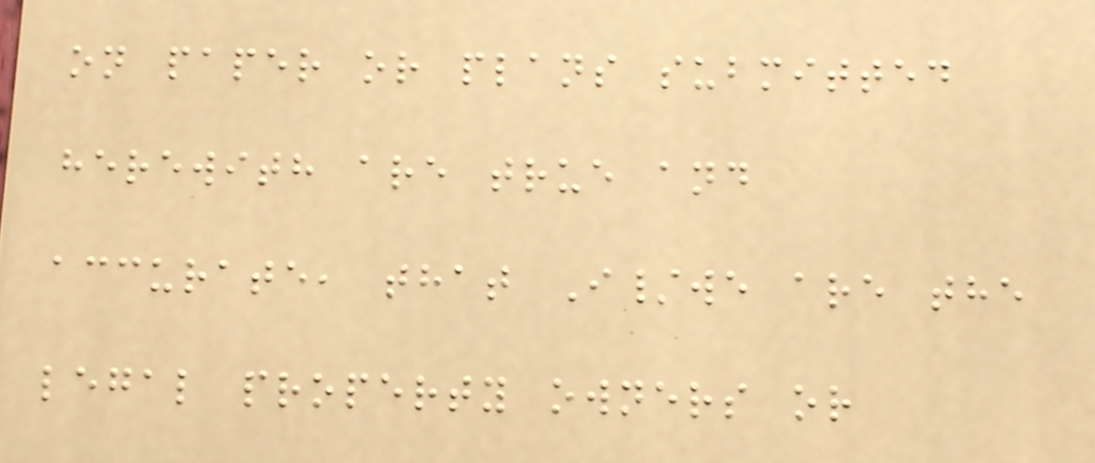on paper or plans submitted
herewith are true and
accurate, that I/we are the
legal property owners or
